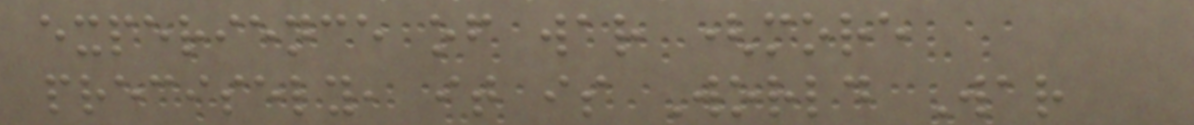experience of war (more
precisely, it is World War
